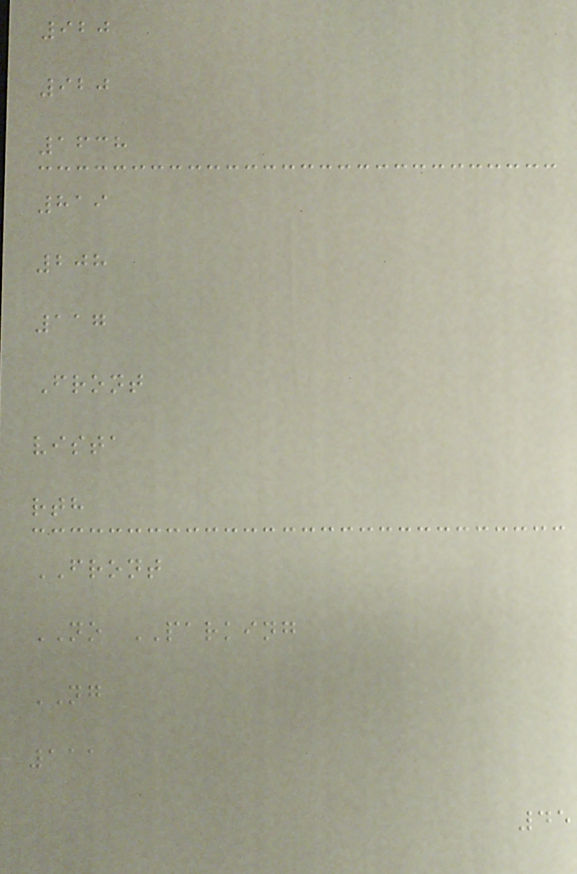920
920
1638
819
208
117
Front
vista
rth
FRONT
NO PARKING
NG
111
45
